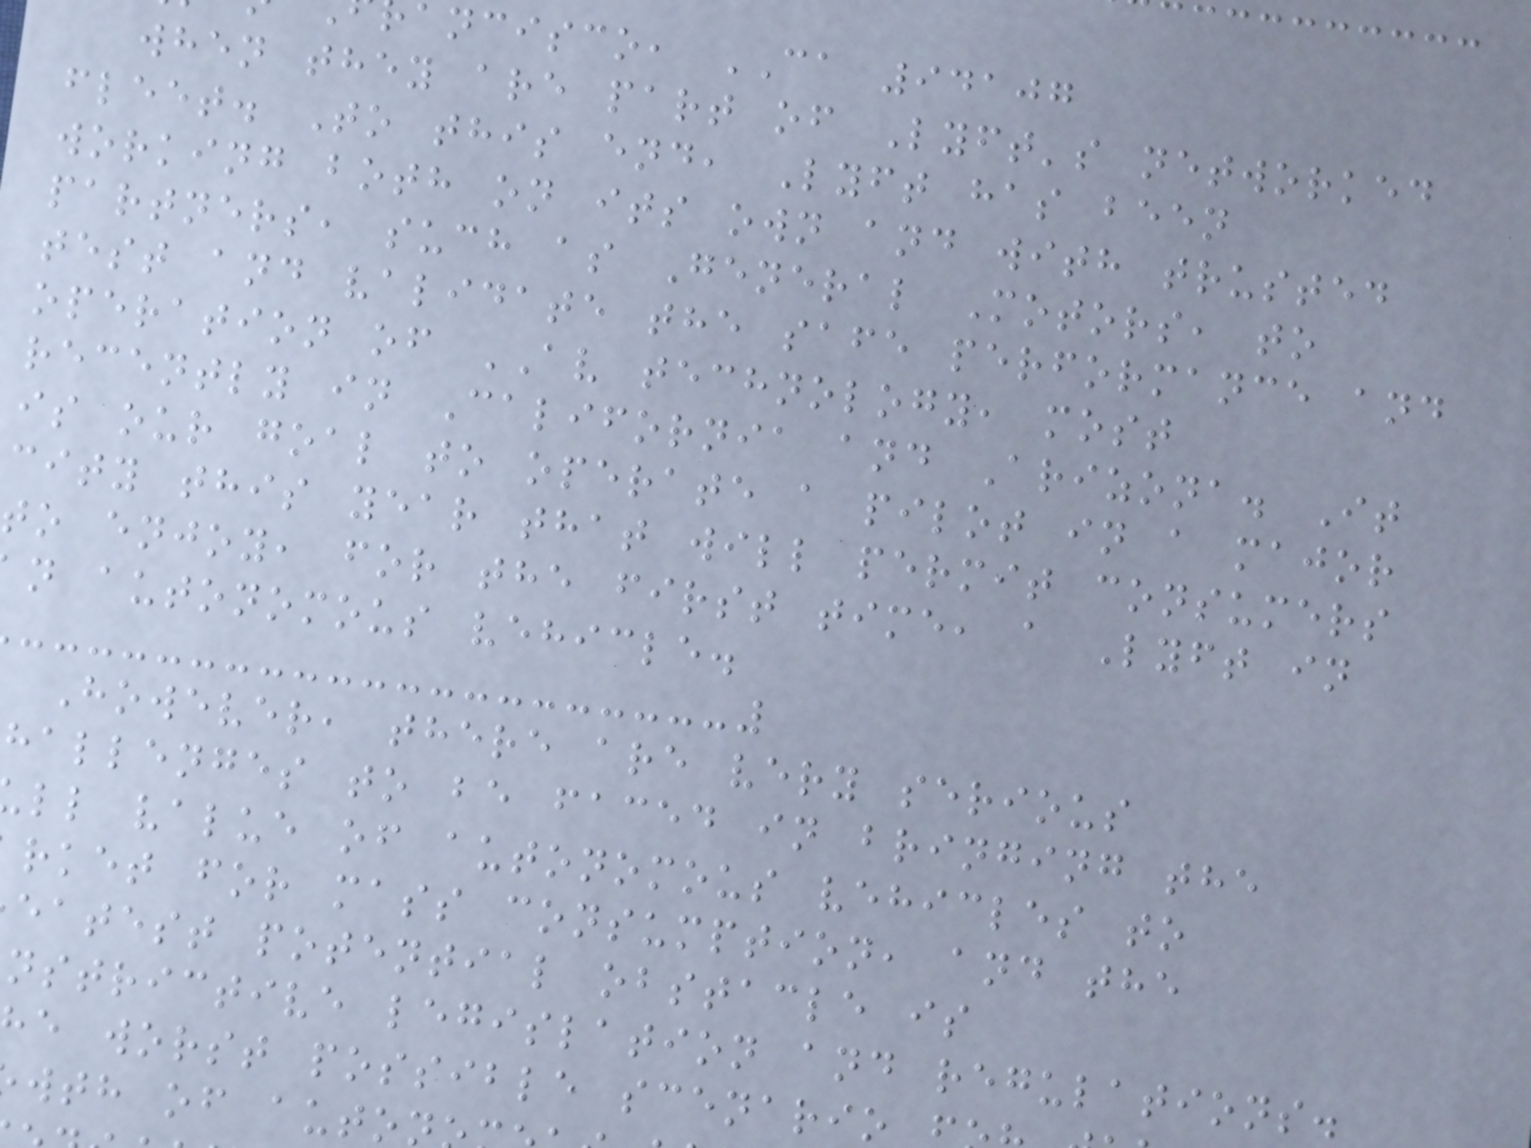ancisco, CA 94107
when they are part of Lyft's networked
fleet. To this end, Lyft has been
working both on its own and with trusted
partners, such as General Motors, to
test and validate the safe performance and
operation of AV technology, most
recently in California and Arizona. It
is our goal to operate a pilot in a major
city this year that will permit consumers
to enjoy, for the first time, a Lyft in
n autonomous vehicle.
However, there are very serious
hallenges to be faced in bringing the
ll value of autonomous vehicles to
rket for mass consumption, and the
eatest potential obstacle is
nstrictive legislation and regulations.
e worst possible scenario
wth of auto
